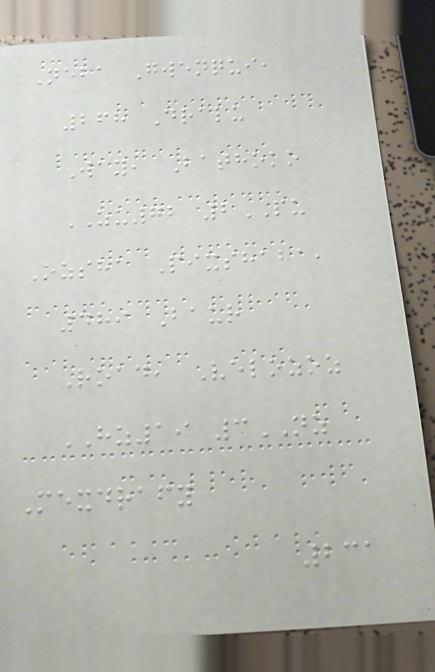Neba Gwenqui,
268 Dralu
Way, Bathoko
ZU72 2PU
Ozsha Pixshaba,
489 Baur
Road, Velozoz
HZ19 3NZ
Mexdrafy
231
